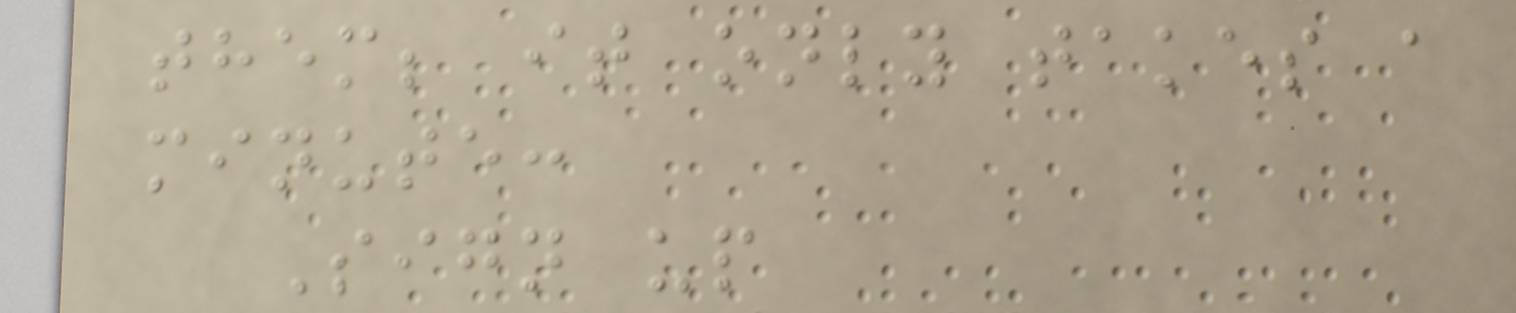them; it only takes a
minute:
Sign up
